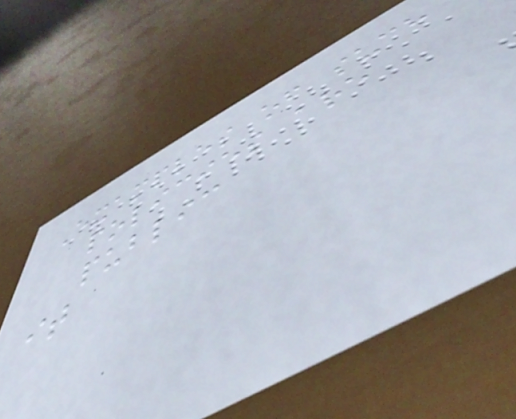Examples of such
policies are
public
it
